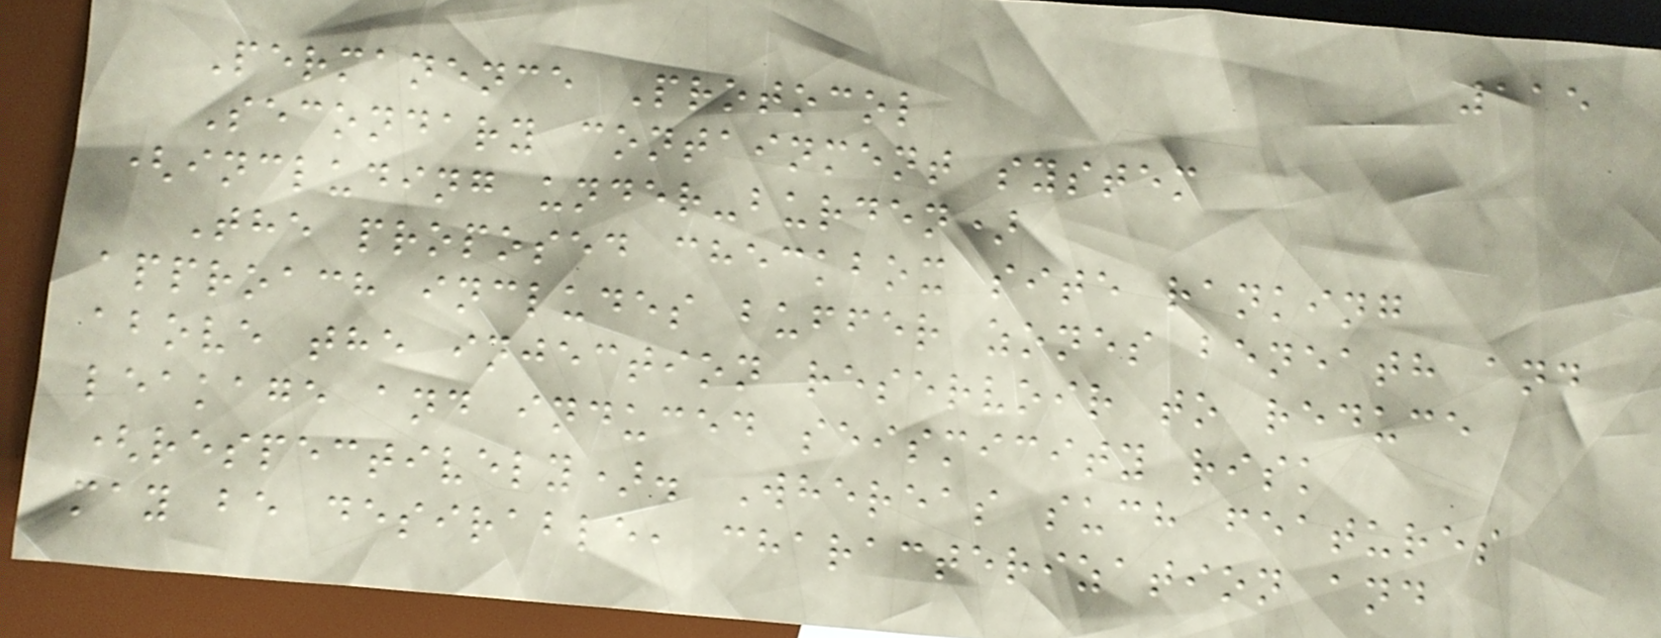115
Permanence Protocol
Secondary containment system
(including under-burden)
The proposed checkbox site ranking
approach includes buffer zones beneath and
above the injection reservoir to reduce
leakage and induced seismicity risk
(respectively). Whereas such features
may be desirable, characterization and
